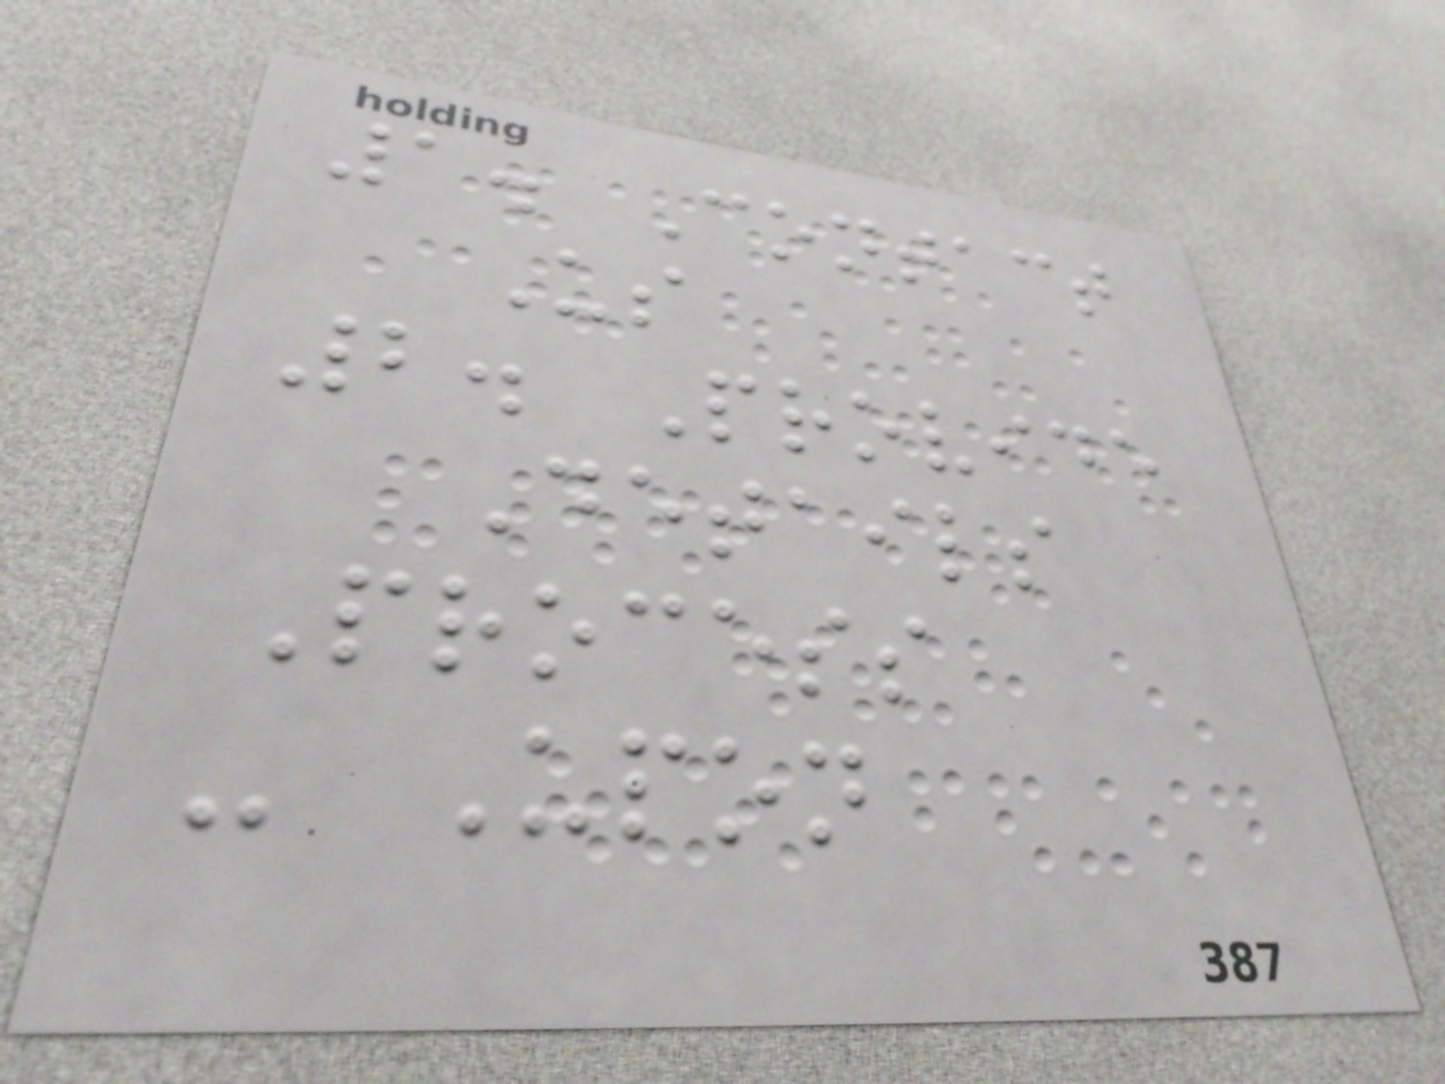1. Contact
Us
2. Provide
Details
Process
- Upon
